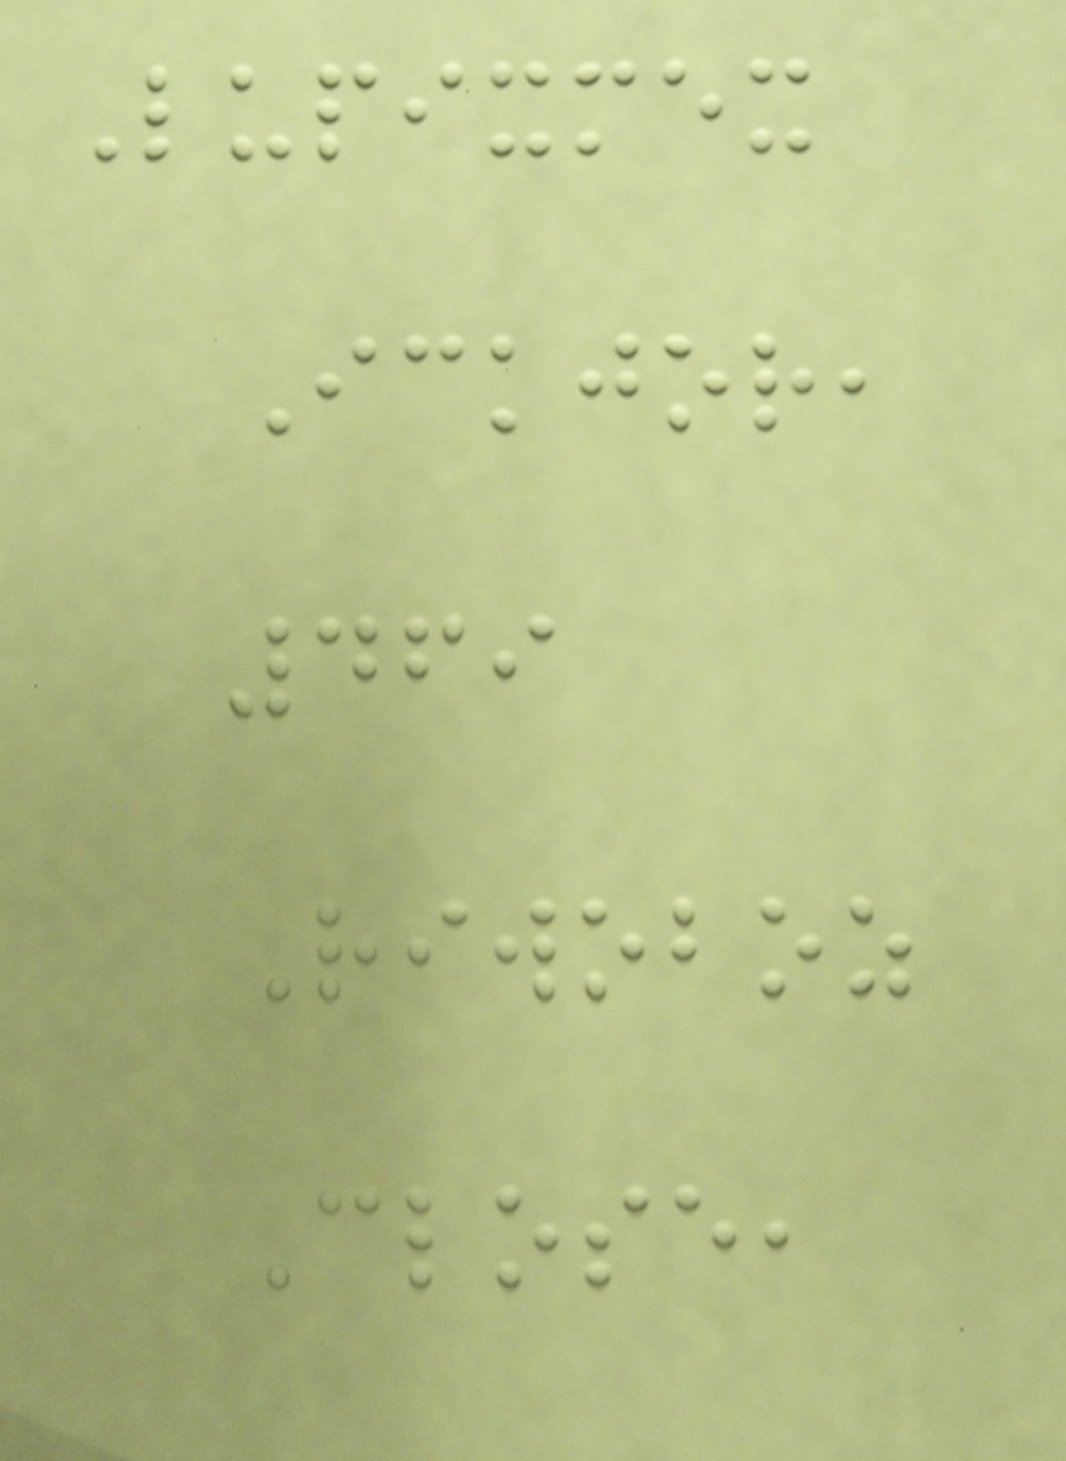Lupixmex
Ickjor,
469
Riwoboz
Close,
